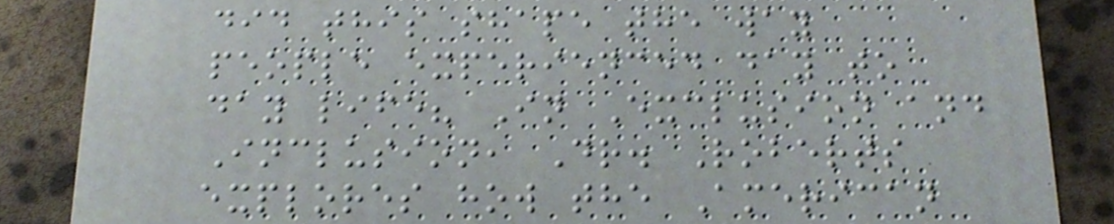did this shape the way
people experienced day to
day life? In Exclusion and
Inclusion, Dr. Roberts
explores how the American
